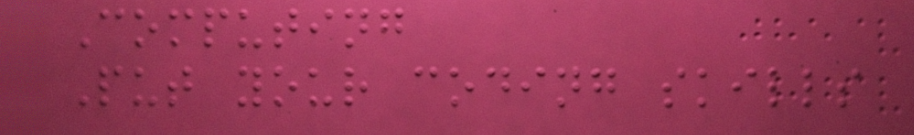Computing
Put your coding skills
